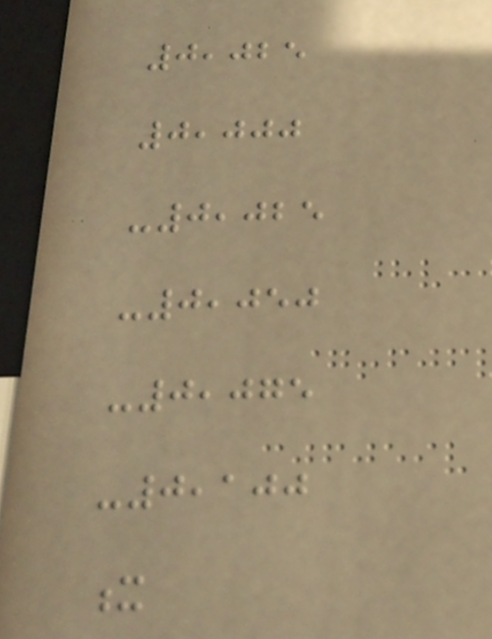0,025
0,000
-0,025
-0,050
-0,075
-0,100
x
